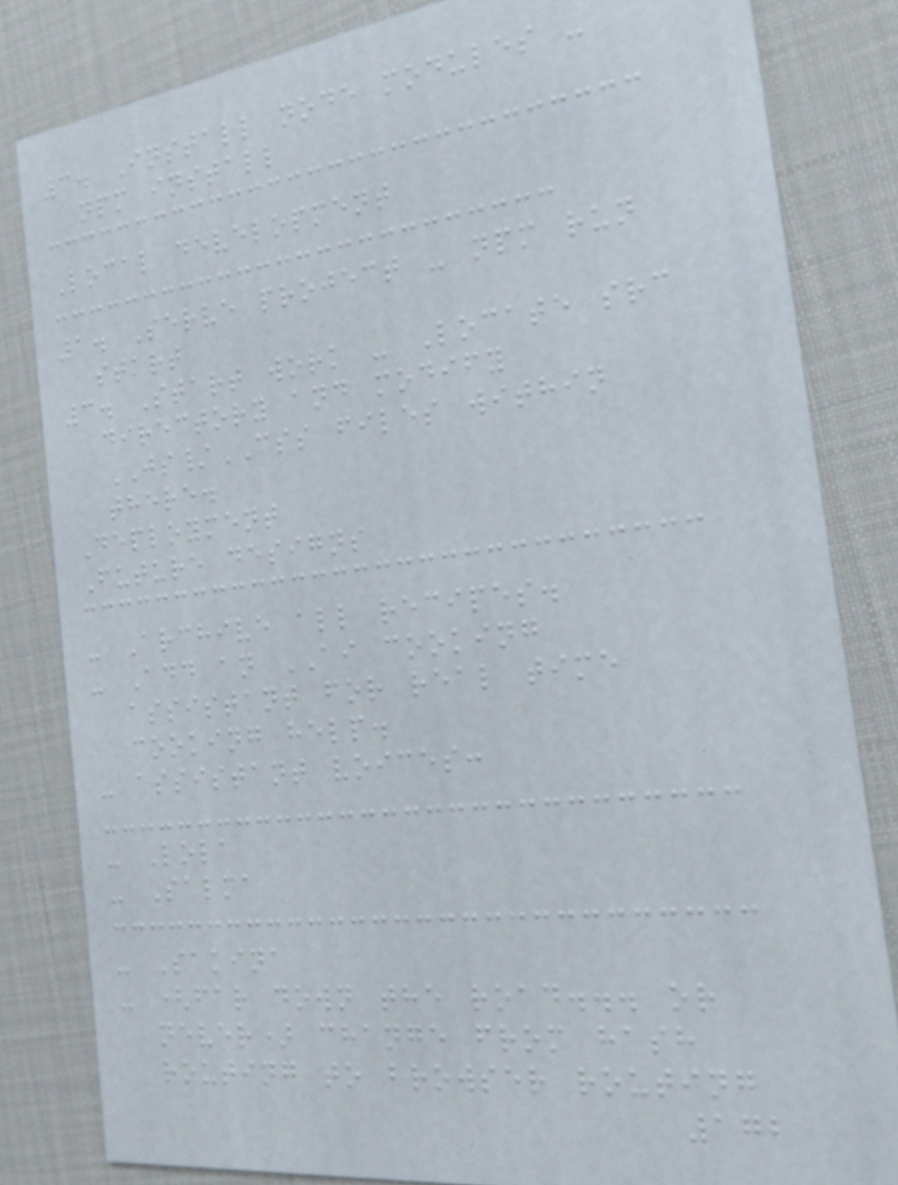3. Install node modules -
npm install
Local development
1. Serve project - npm run
start
3. Start work - Locate src
directory and modify
JS/CSS files within
there.
Deployment
Future designs
- Archive all recipes.
- Add an AI cooking
assistant for real time
cooking help.
- assistant voices:
- Lola
- Salma
- Sakina
- (far down the road... or
never) change from hash
routing to browser routing
172
